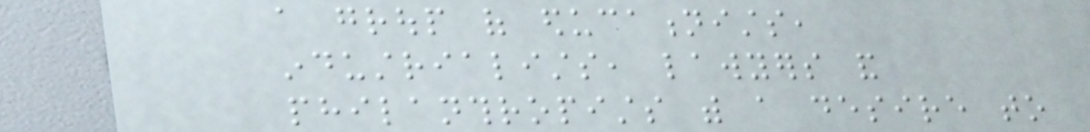a group of educationists,
industrialists, lawyers and
philanthropists with a desire to
